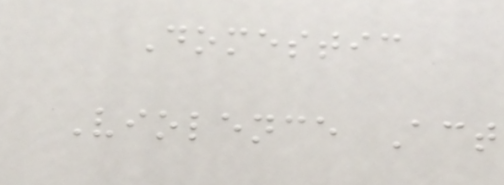Domestic
Violence Act
